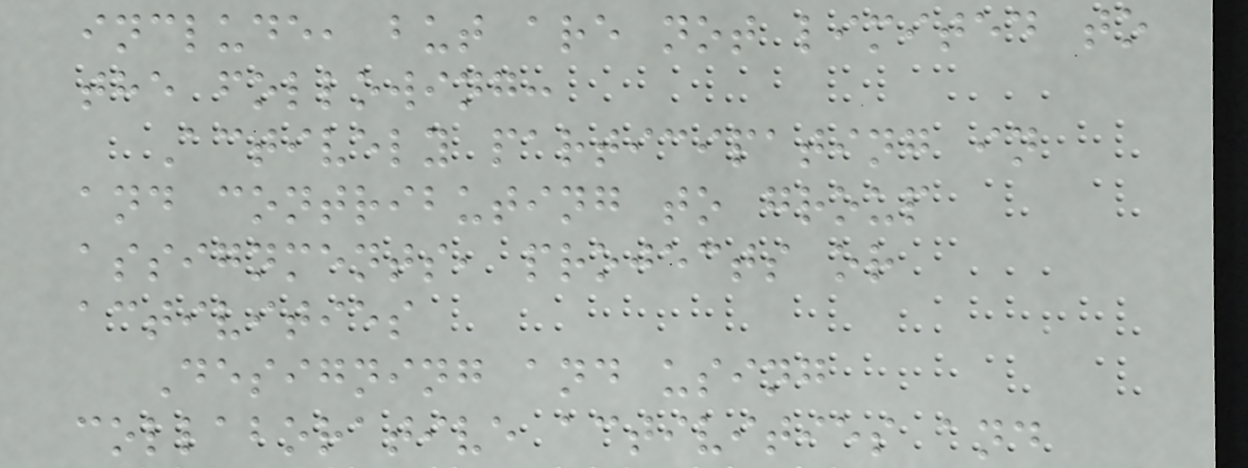include, but are not limited to
the following:
Actively participating in
and contributing to group
assignments, projects or
activities
Designing and using
collaborative activities and
